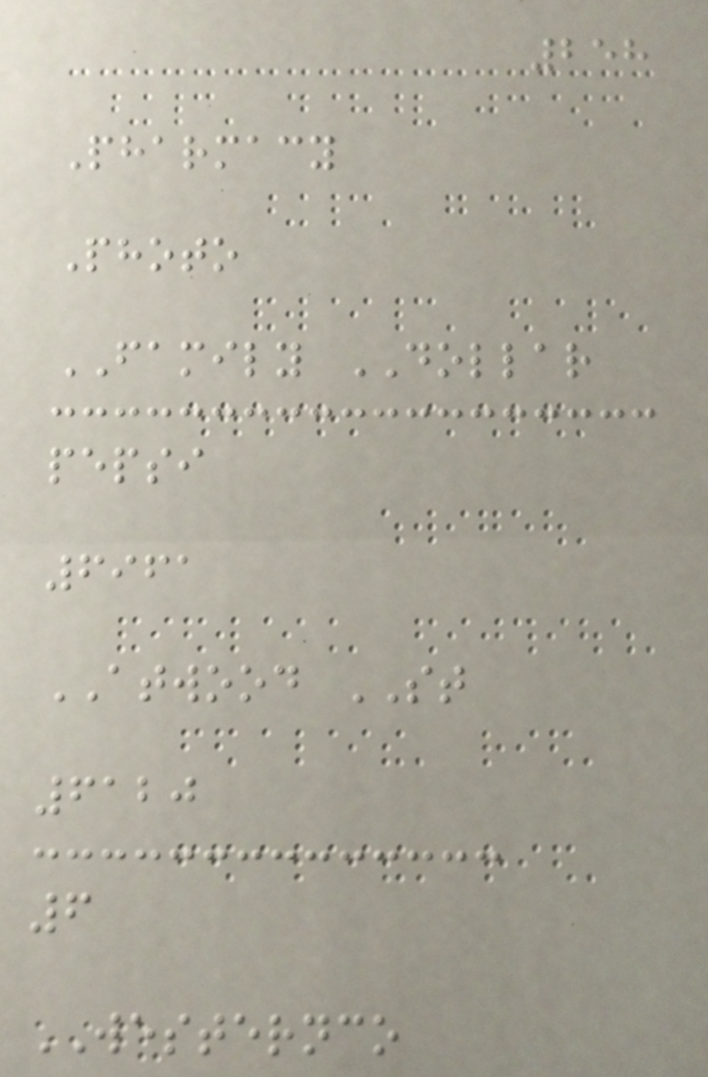258
Pharmacy
Photo
FAMILY DOLLAR
pepsi
6961
ATWOOD ST
6120
6
WESTERNCO
